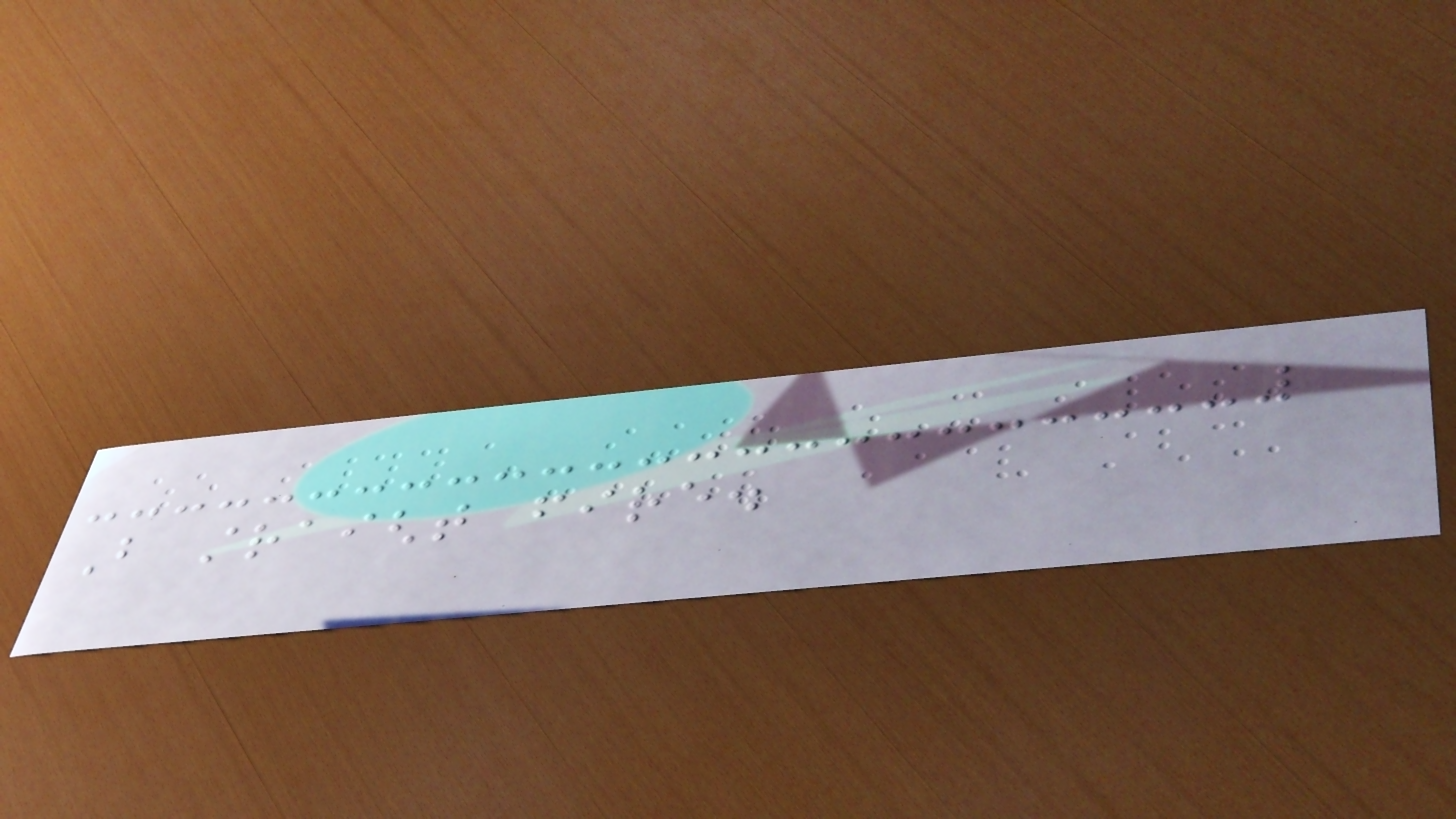But straight fire.
